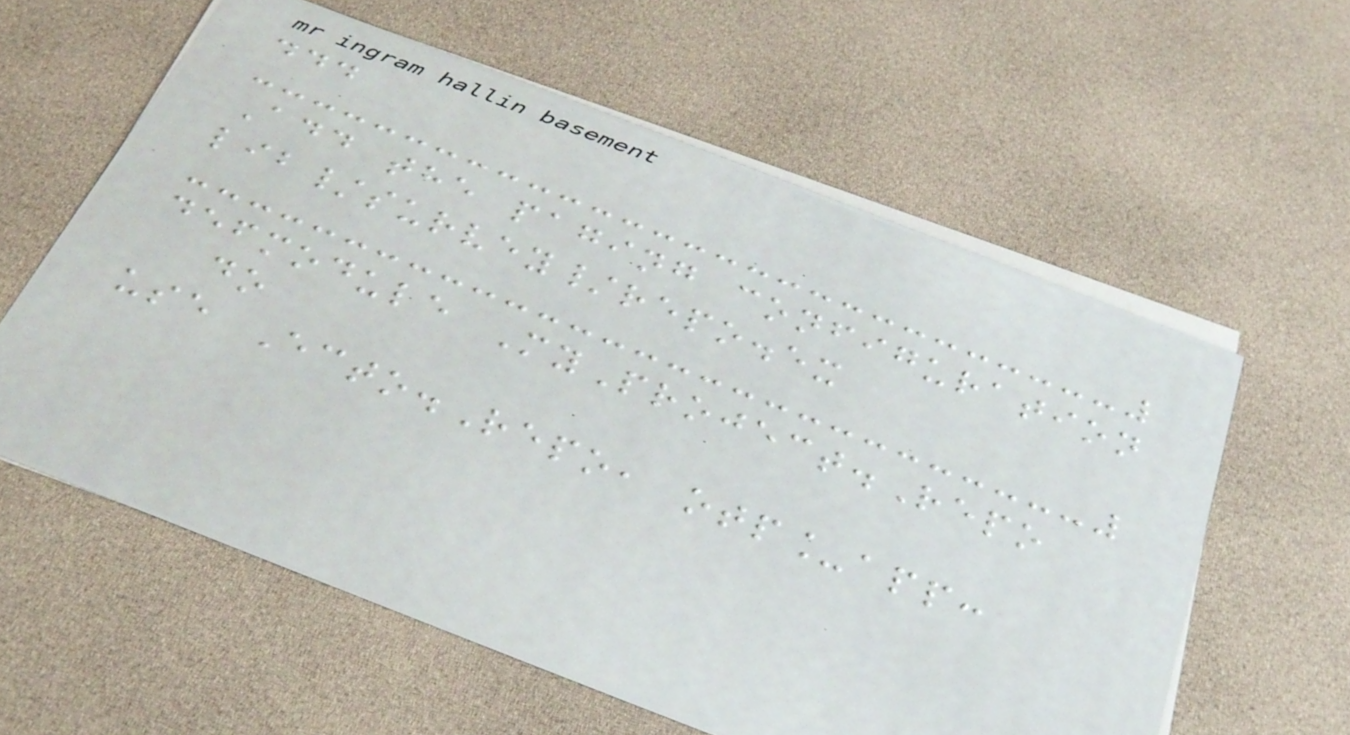...
Add the paging configuration
lib/survey/repo.ex
defmodule MyProject.Repo
do
use Ecto.Repo, otp_app:
